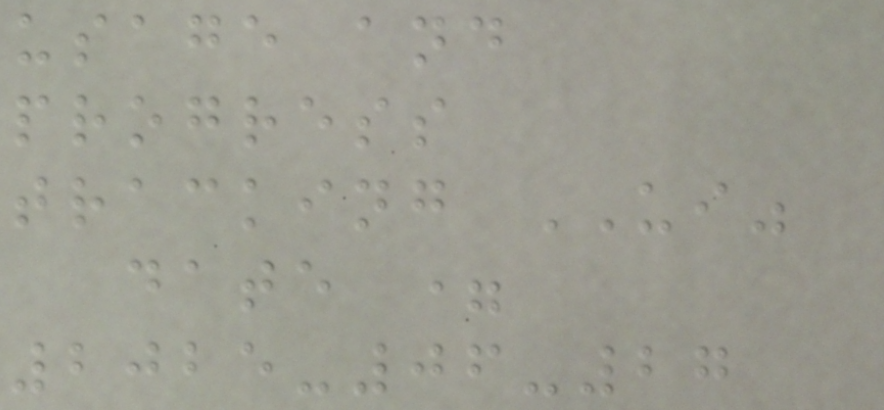usage and
progress
tracking UI"
date =
2025-06-27
